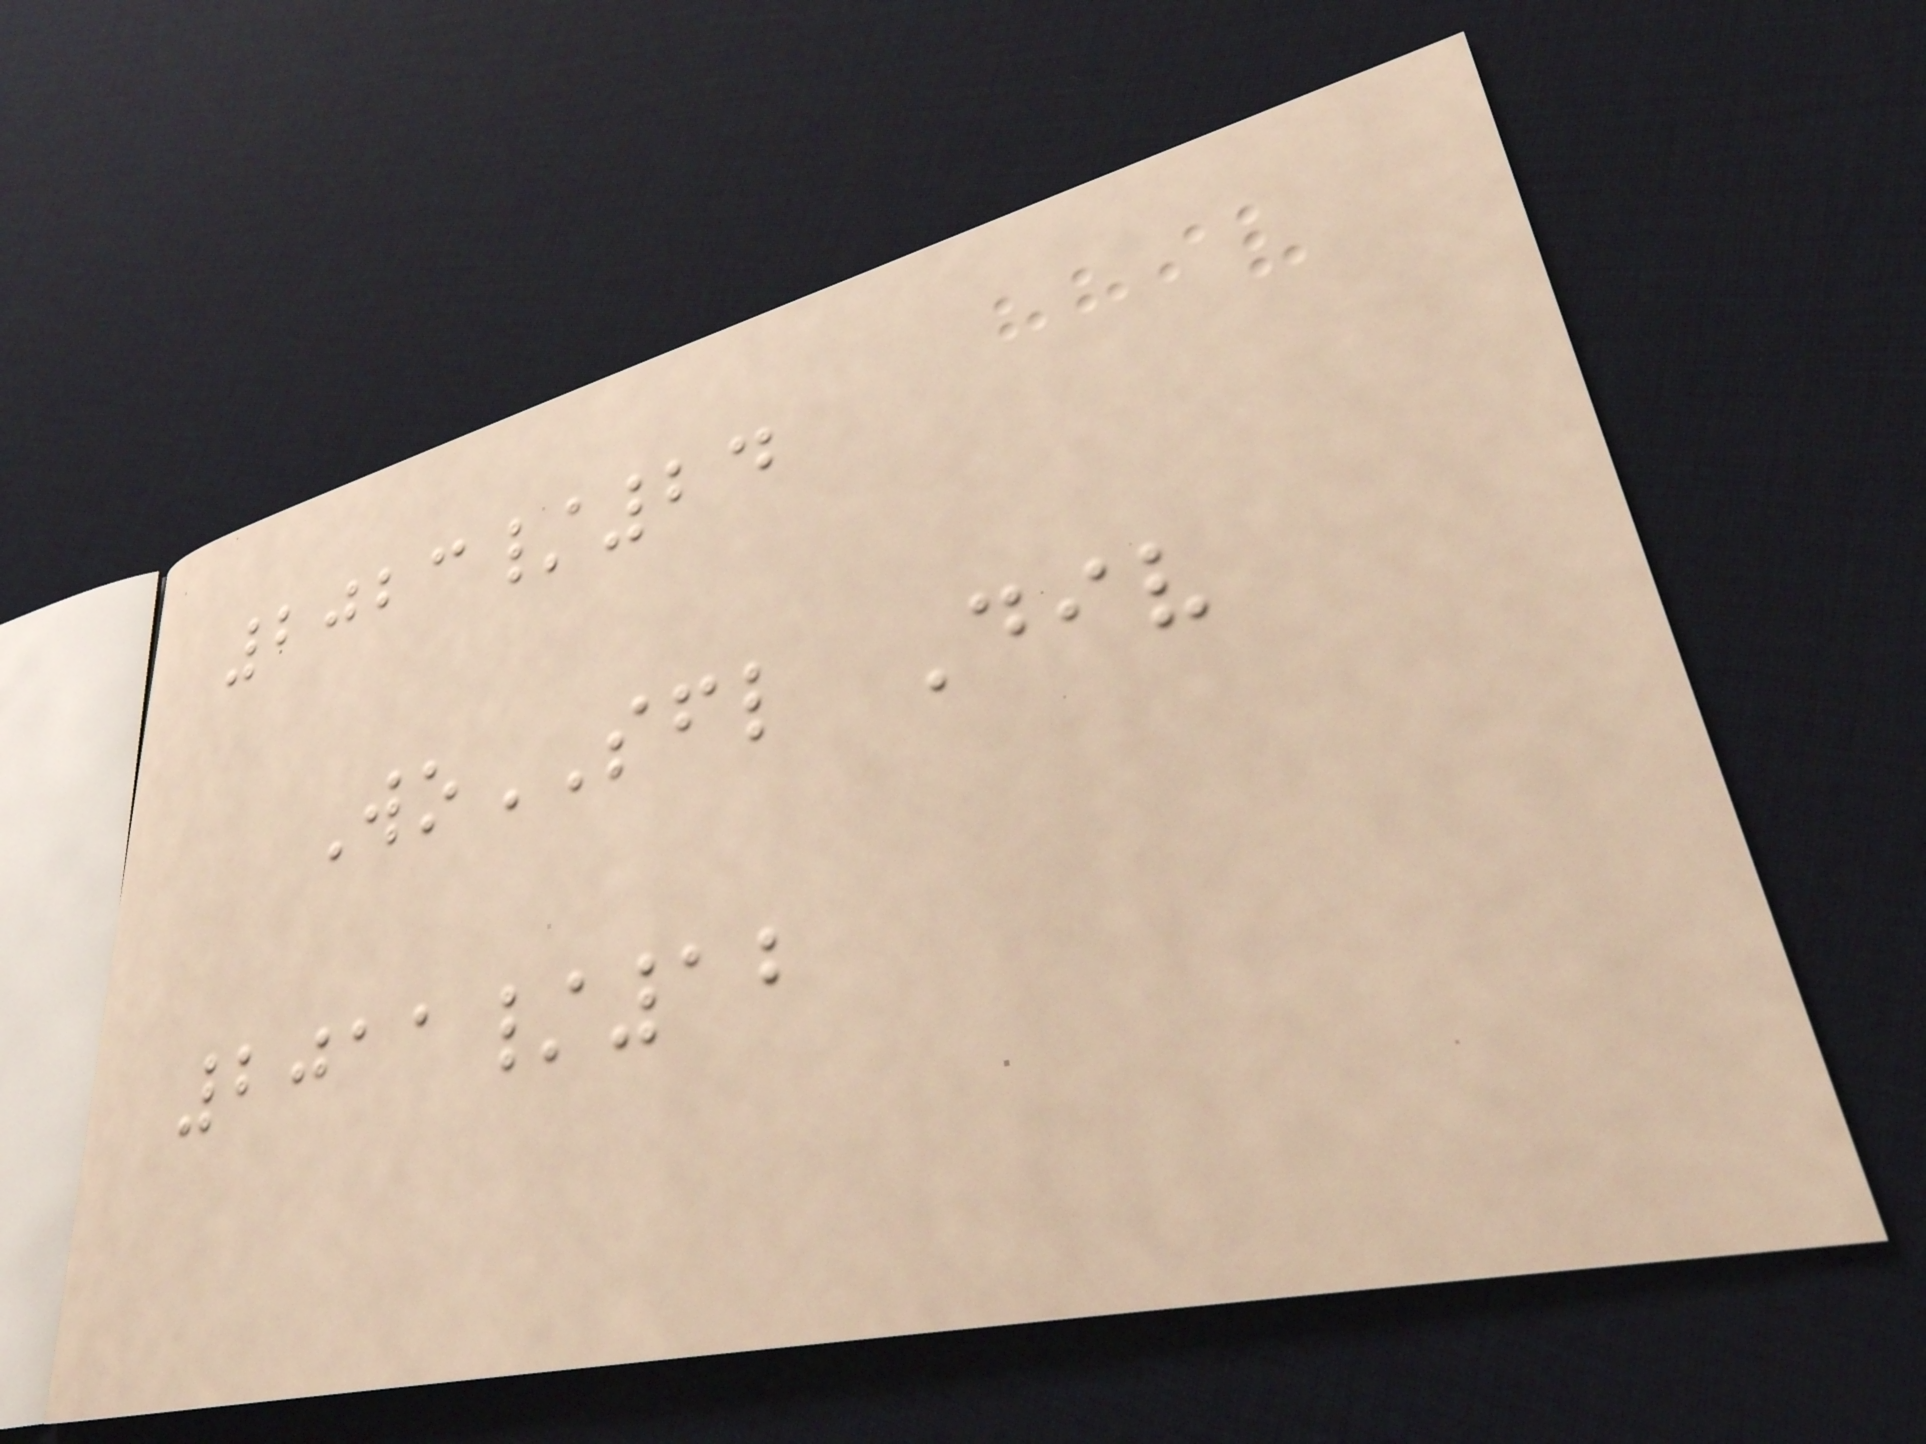2023/24
WoSFL Div
2011/12
